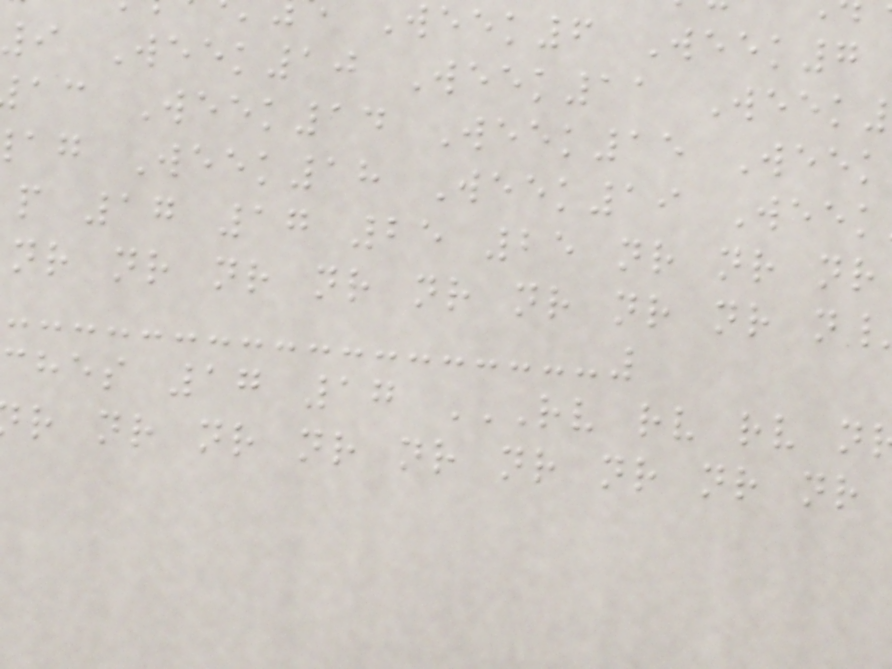week6 Week7
i Week10 Week11 Week
ac Week14 Week15 Week
ag Week18 Week19 Week
p 17 17 25 25 nr nr nr
nr nr nr nr nr nr nr nr
r nr nr nr nr nr nr nr nr
